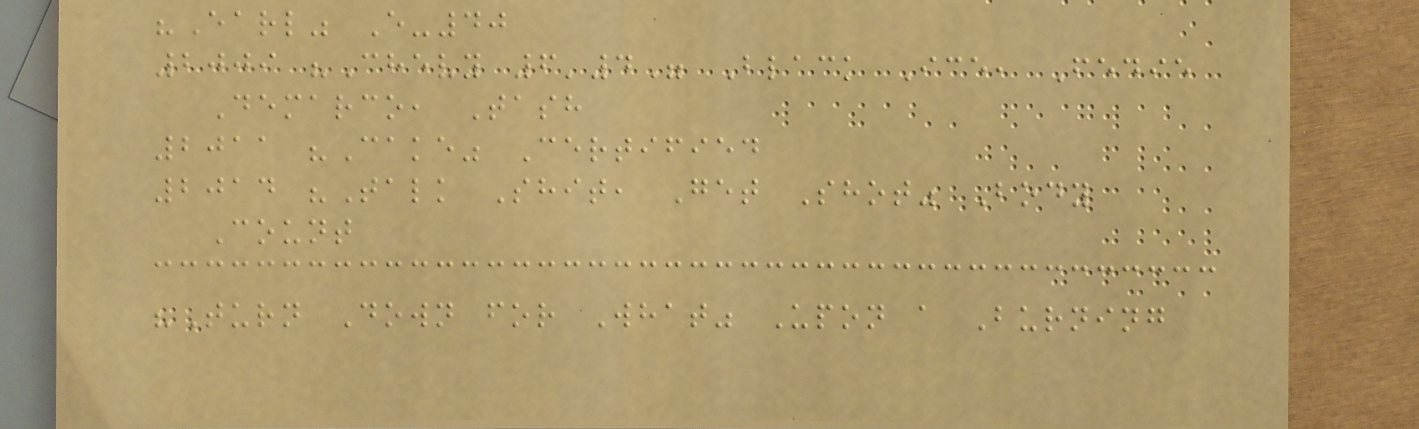"Earl" E-40
2009 "Chevy 6'4" Black Ice, Fedie
Demarco, Tash
2011 "Cake" Certified
2014 "Talk Shit, Get Shot" Body
Count
"Turn Down for What" Upon a Burning
